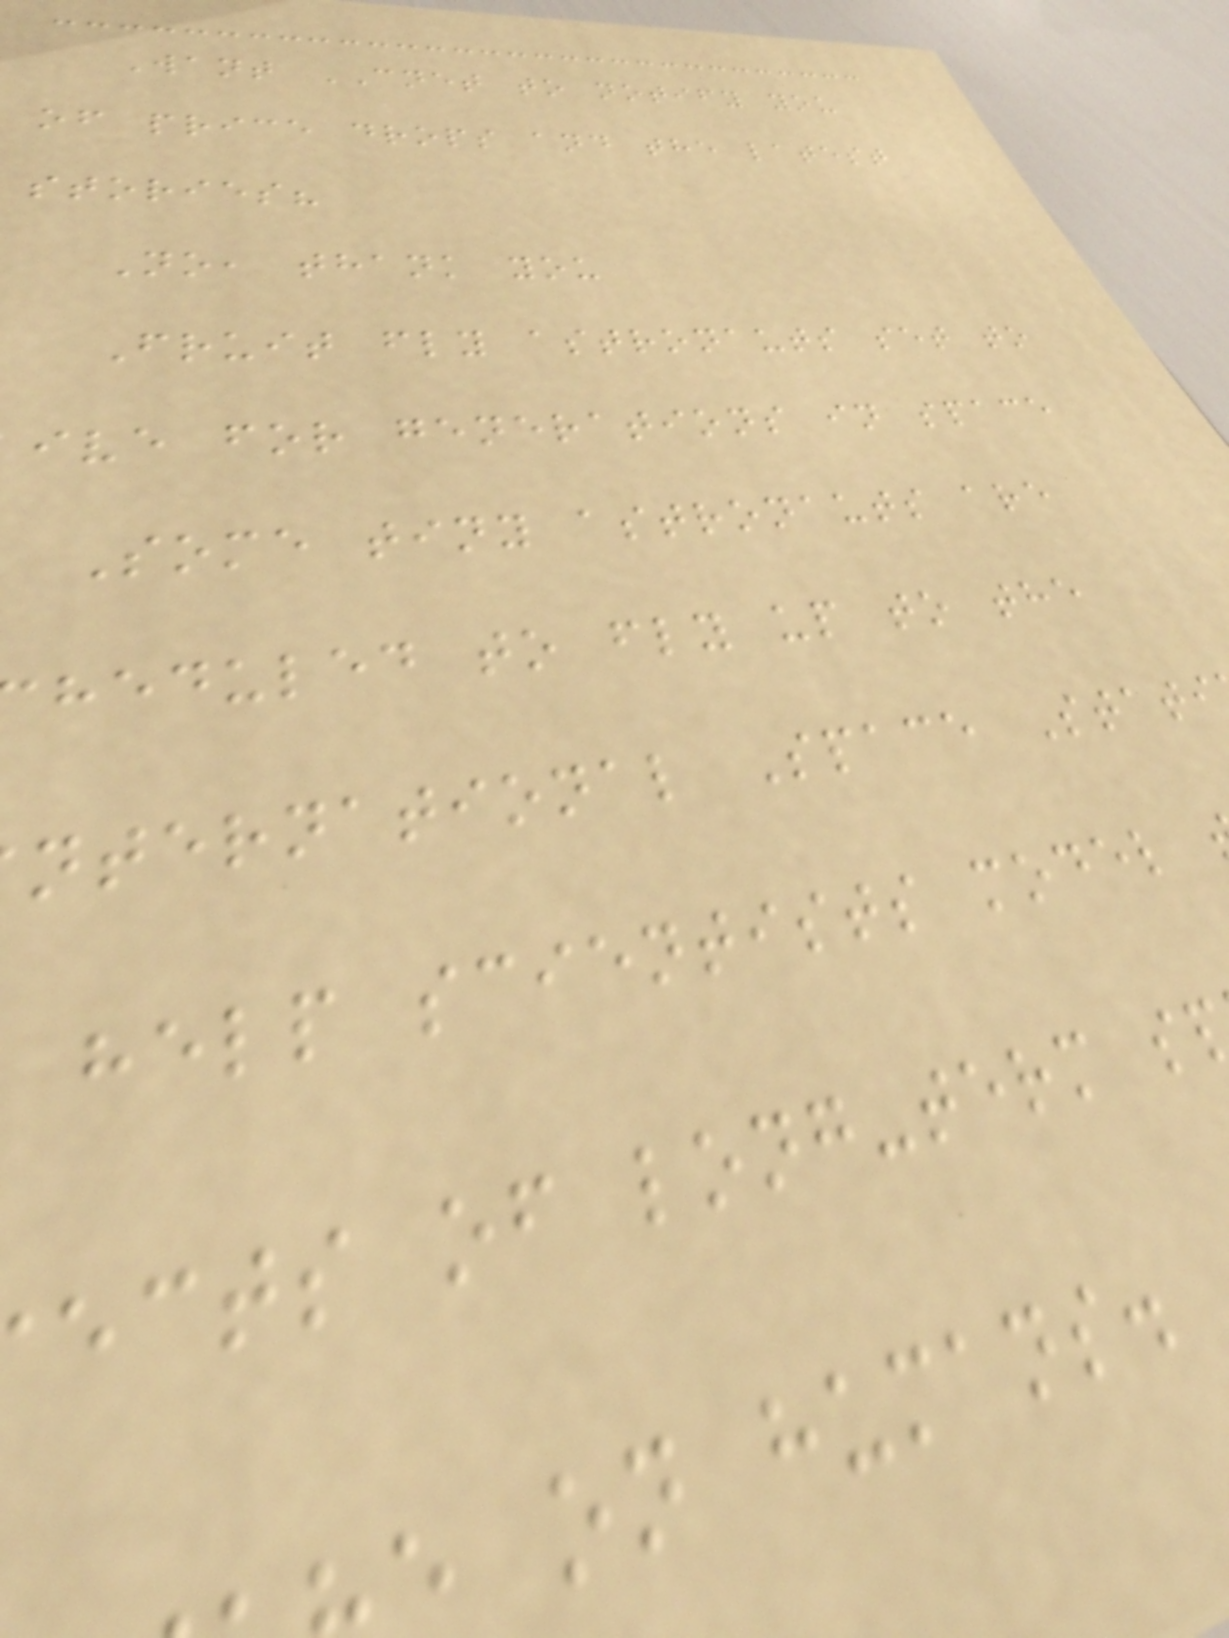Want CNET to notify you
of price drops and the latest
stories?
No, thank you
Fruit fly astronauts set to
ive for generations in space
Some tiny astronauts are
heduled to fly up to the
nternational Space Stati
help scientists model
ects of long-term s
on humans.
